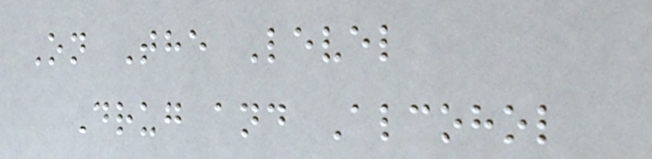On The Level
Drug and Alcohol
